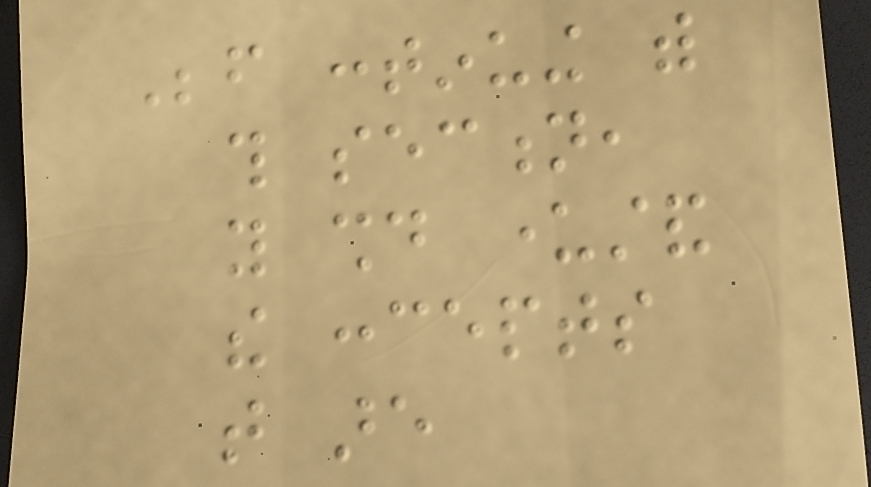Before continuing with
this section,
you should understand
the concepts
that are
